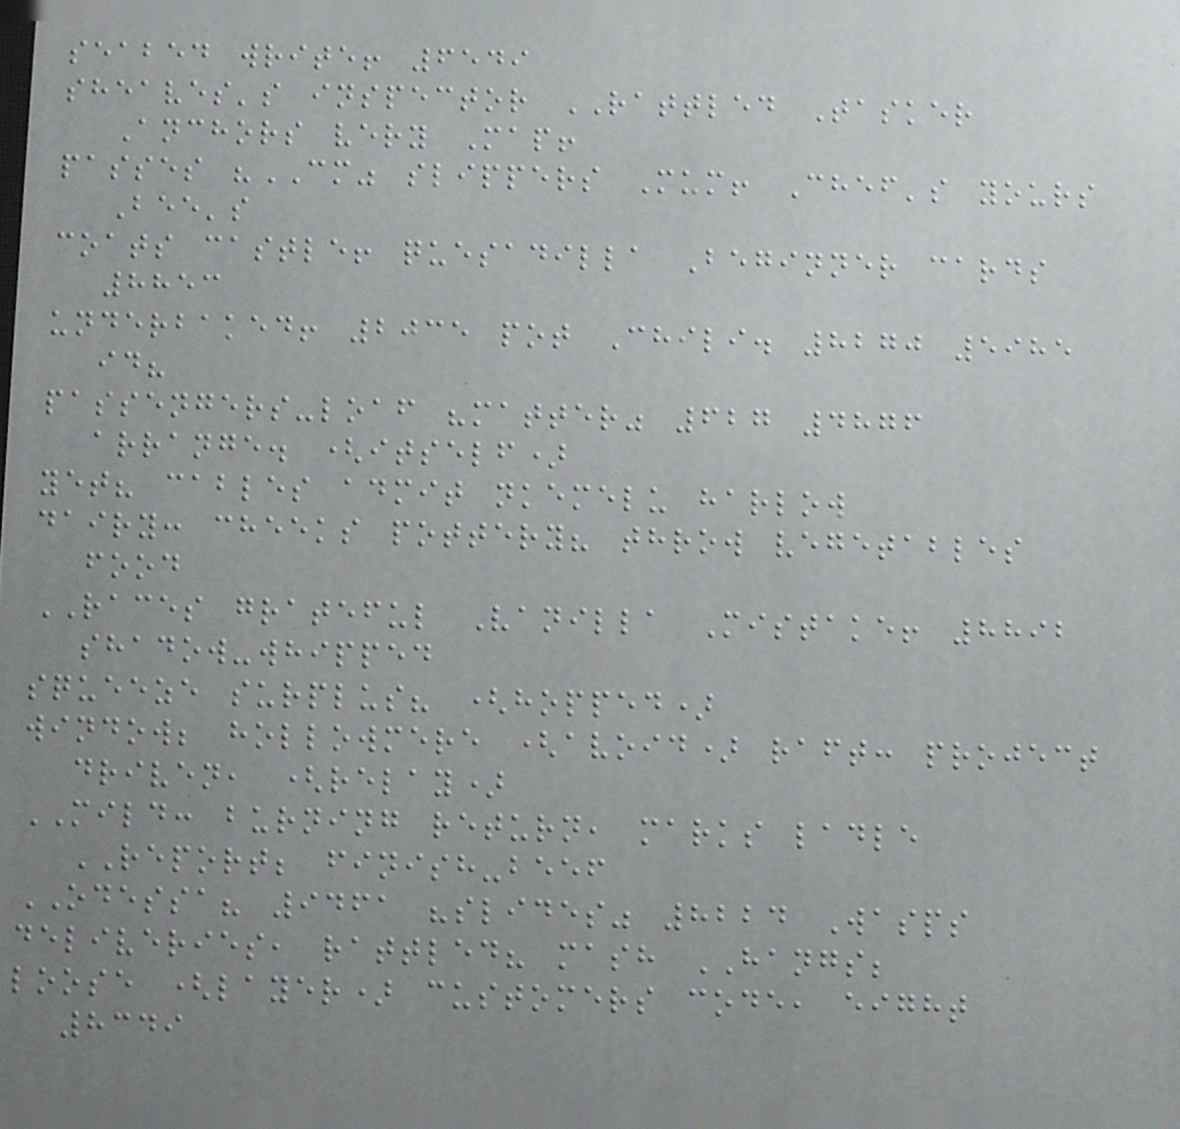seabed write! 6549
sheaves's inspector RATTLED Tasker
Anchors very Map!
passes "CM" slippers Mum! Chef's yours
Bee's
coats castle! quesadilla Beginner cards
8853
underbaked! 2035 pot Chili. 8270 5985
id?
passengers-loaf "matter" 627 4876
arrange. (itself)
yet? cables admit nkemelu harlow
dairy: cheeks pottery? throw vegetables
food
RACES grateful Vanilla Mistake! 8892
shadow-whipped
squeeze surplus? (hopped)
window; hollowmere (avoid) raft: project
driven, (relay)
MILD: burning return, marks ladle
REPORT; finish-beef
ODESSA? 9461 "slides" 8224 Wasps
deliveries, rattled? mash HANGS;
loose (layer) customers code, eight
8349
